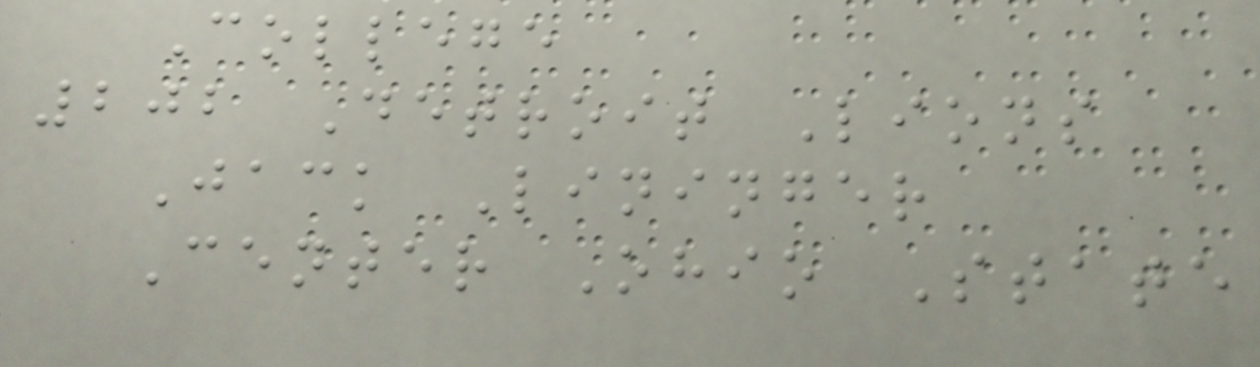College
202 Detroit Lions
Jack Lininger
Center Ohio State
